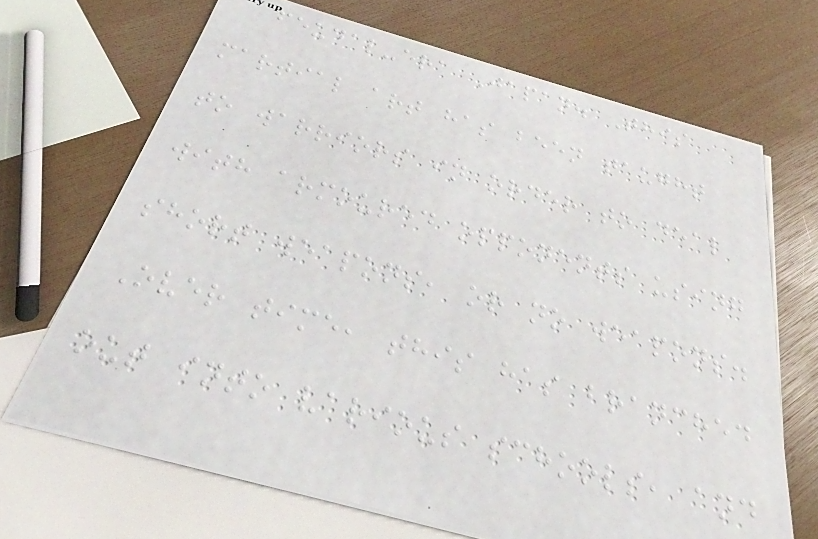feudal-era Japan. This
martial art has been taught
to warriors in order to deal
with armoured opponents using
short weapons, or no weapons.
Over time, this has branched
out into various schools, and
